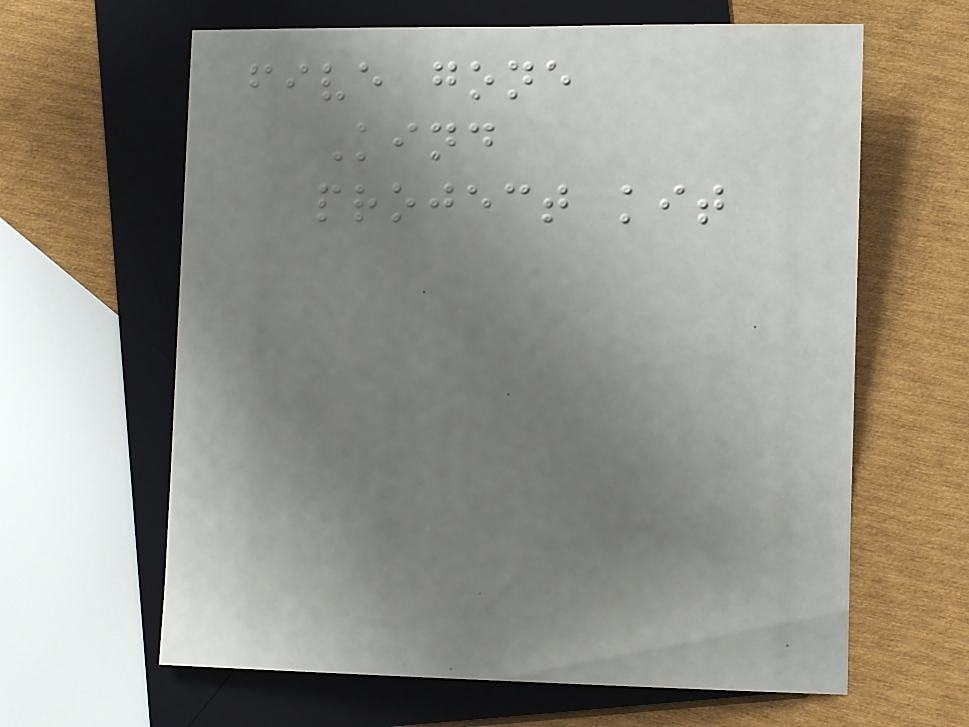five gone
Kind
project kit
